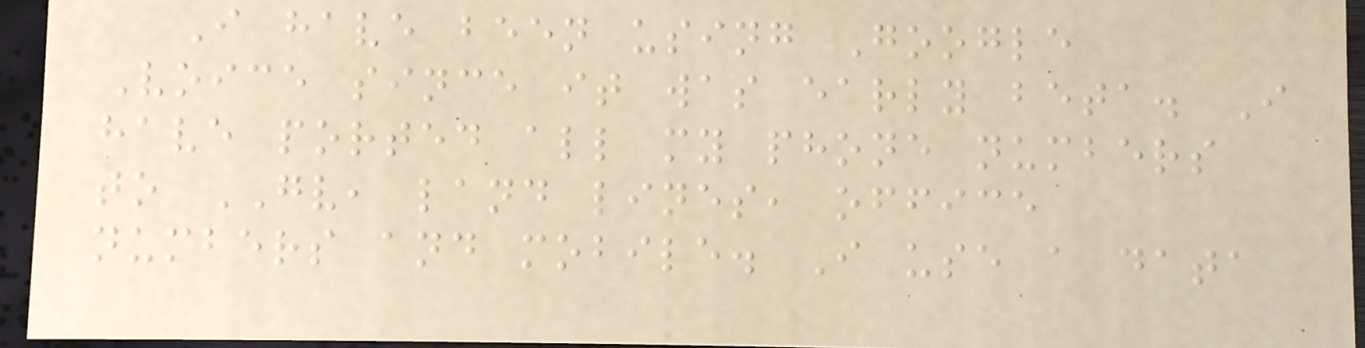I have been using Google
Voice since it was early beta. I
have ported all my phone numbers
to GV, land lines, office
numbers and mobile. I use a data
